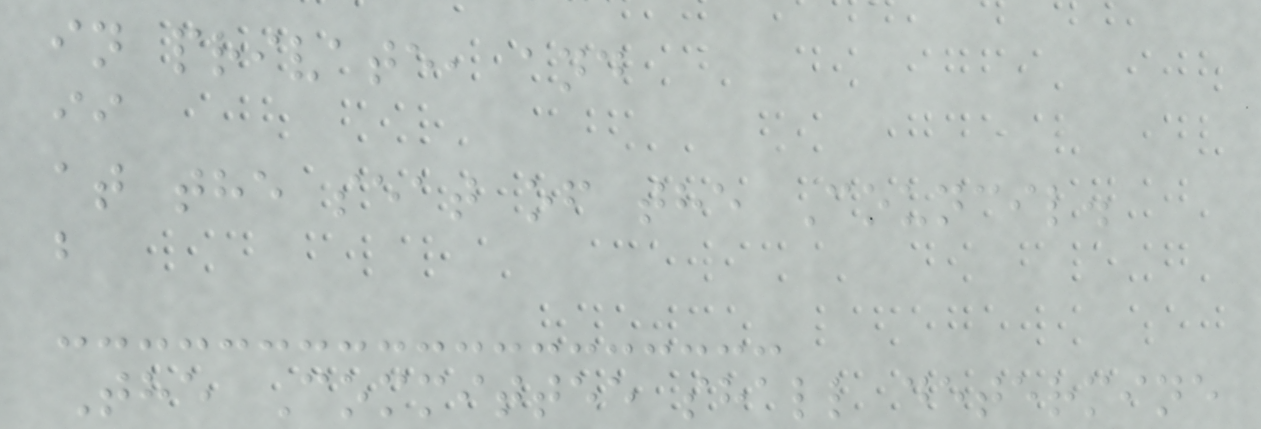in private, and
ii
at the seat of the Council.
b
The Committee shall determine
